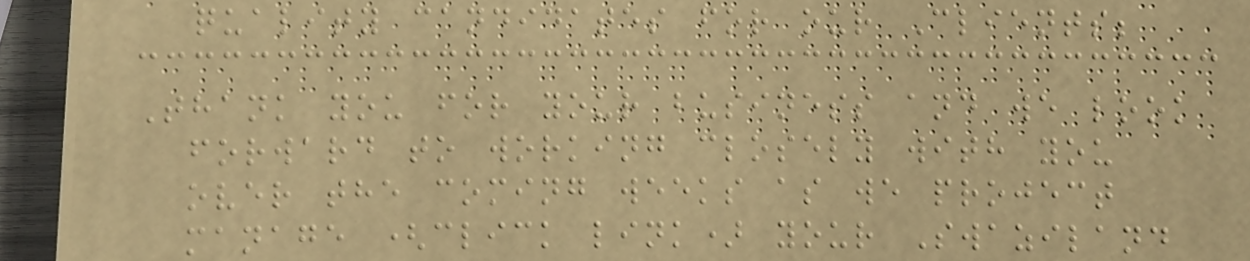quality candidates for our Clients;
Thank you for your business and we look
forward to working closely with you
over the coming weeks as we project
manage (click link) your Swaziland
